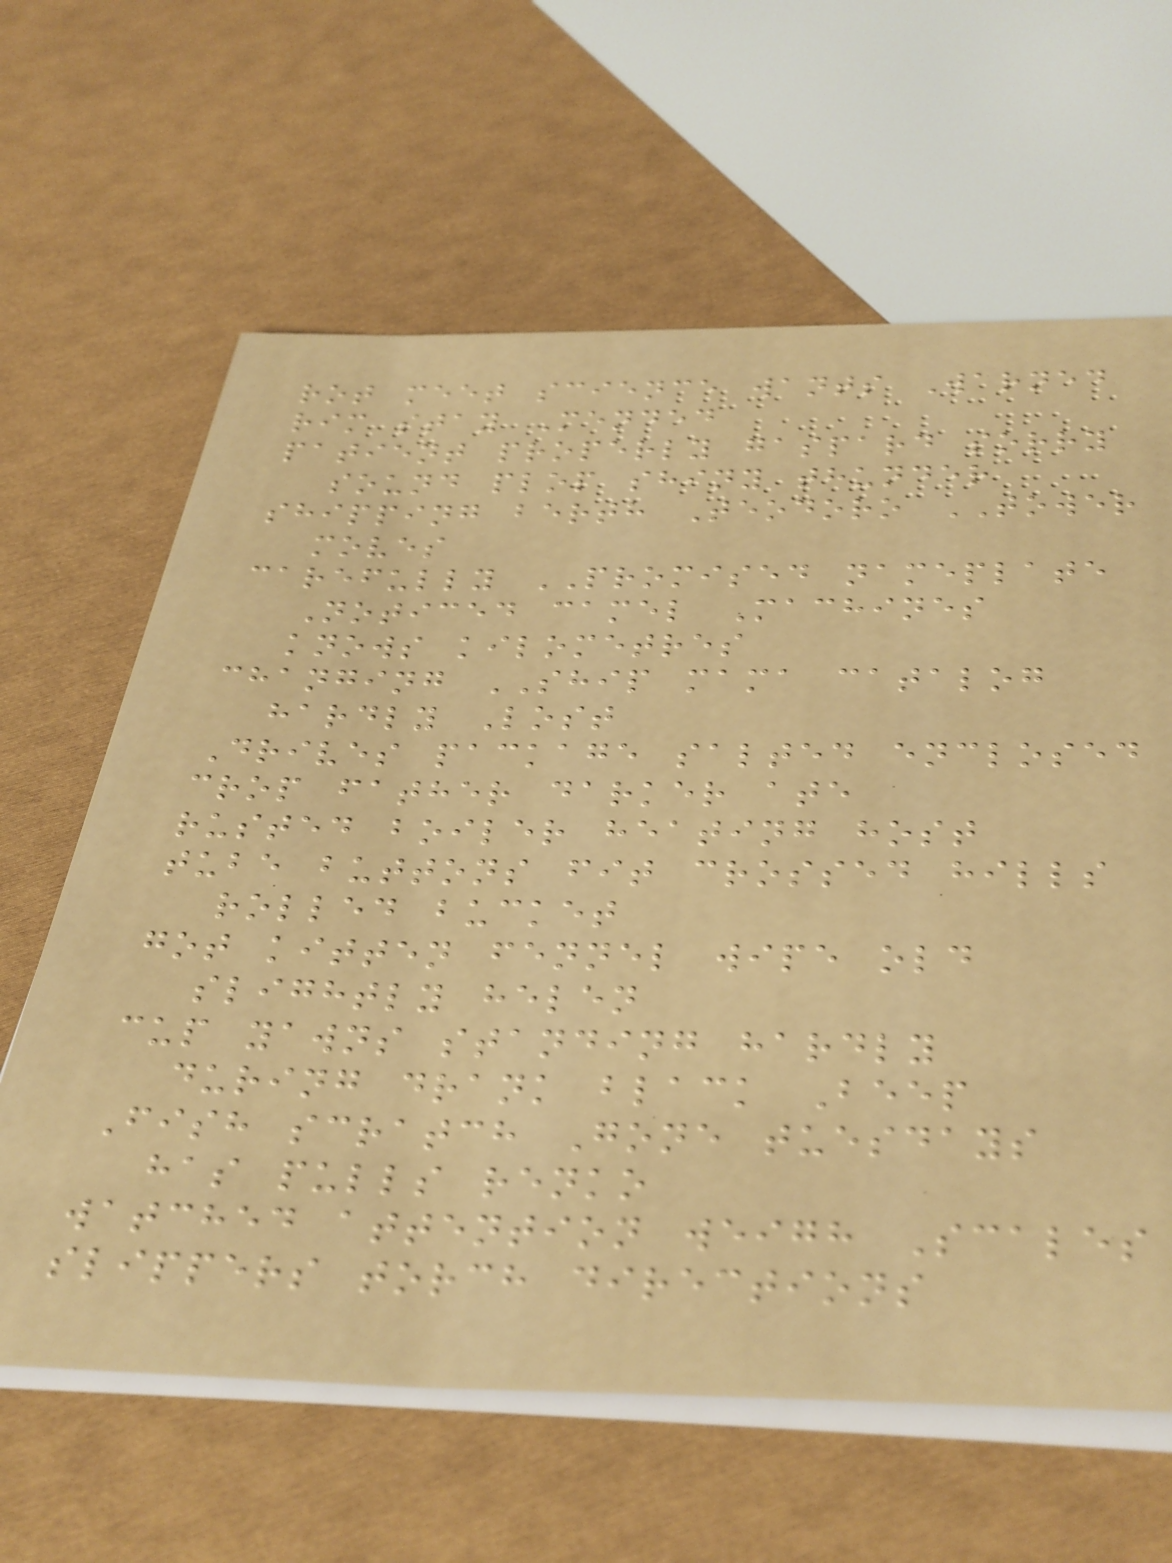rot meet science wants Warned
rim stay Mended
patient properly gaspard sorry
sound plop shiny thunder
shipping berth Teodoro TOWER
moves
carefully PROMISED nameplate
Noticed camel Machines
knows kilometres
changing SHIP mama catalog
hardly Lost
Drives package salted enclosed
crop father darker ate
rusted boiler heating host
tube buttons fit crossed hills
rolled bucket
got kitten fennel wipe old
slightly helen
cup yawns standing hardly
during drank black Beep
Fish scratch Gone tuesdays
has pulls renko
watched attention weigh Scales
slippers torch directions
